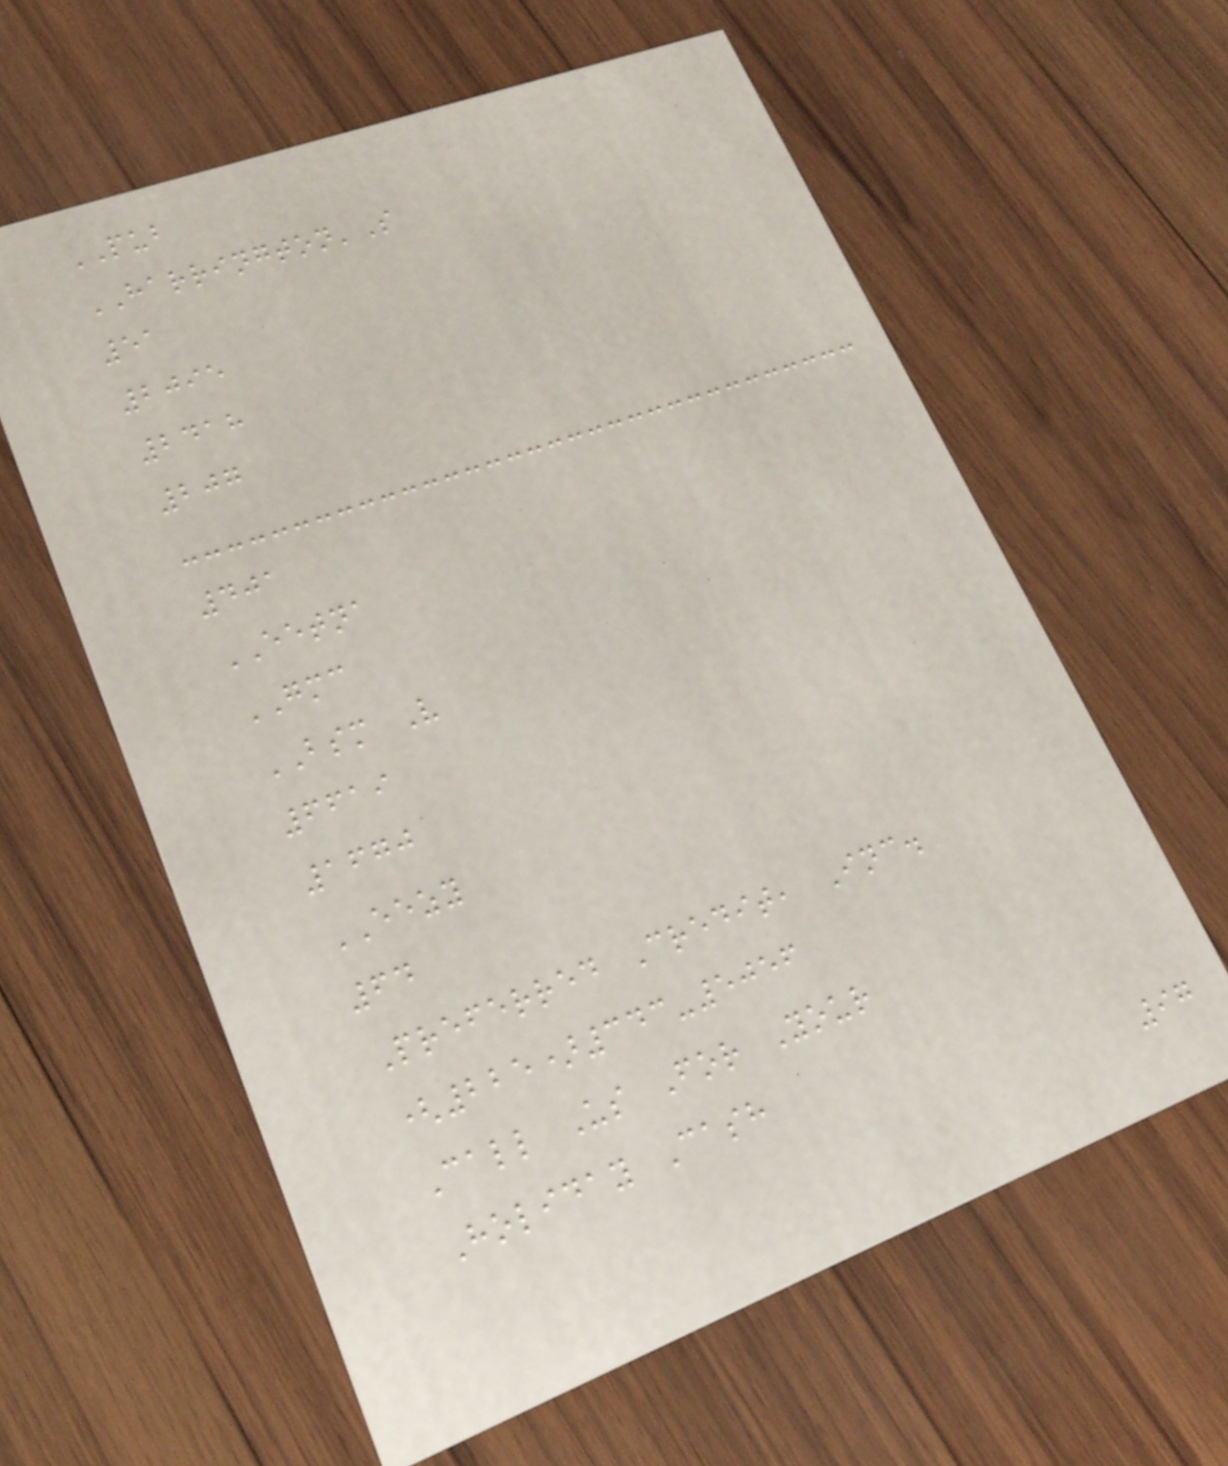PUB
HARRINGTON'S
51
2095
2418
207
401
EETNA
GMC
BSM V
6619
1670
EEZY
64
Preferred Credit, Inc.
(225)343-5056
Call Us For Your
Holiday Cash
97
